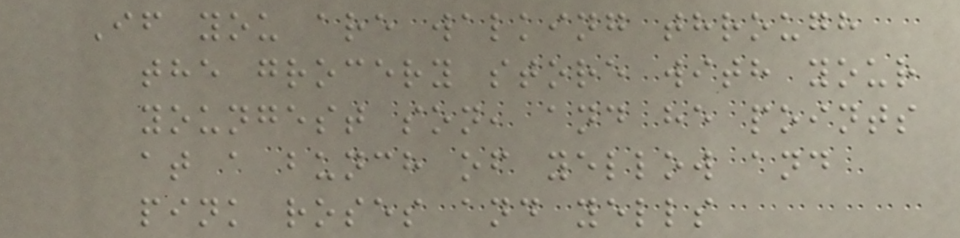If you are walking through
the grocery store with your
youngest son, and he points
at a bunch of yellow and
pink roses and yells
